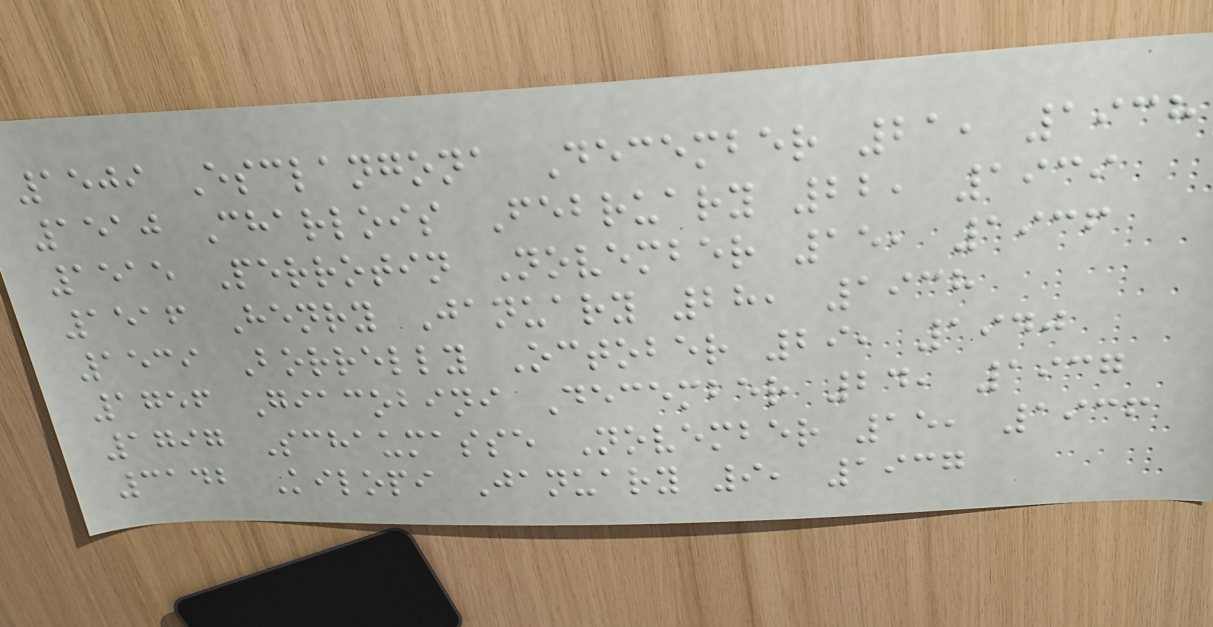1509 Esclangona December 21, 1938
1510 Charlois February 22, 1939
1515 Perrotin November 15, 1936
1516 Henry January 28, 1938
1539 Borrelly October 29, 1940
1756 Giacobini December 24, 1937
1797 Schaumasse November 15, 1936
3142 Kilopi January 9, 1937
